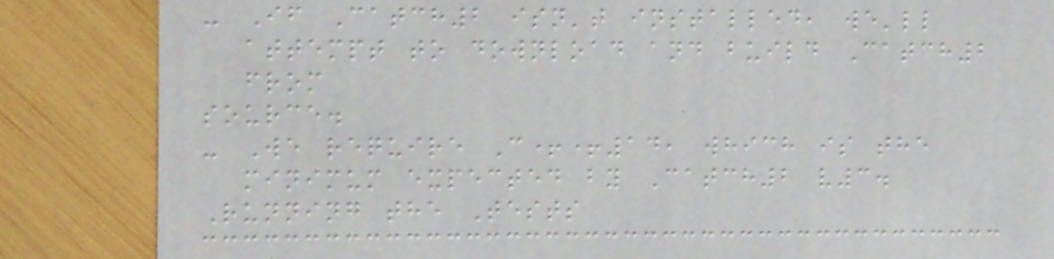- If Catch2 isn't installed, we'll
attempt to download and build Catch2
from
source.
- We require C++14, which is the
minimum expected by Catch2 v3.
Running the Tests
